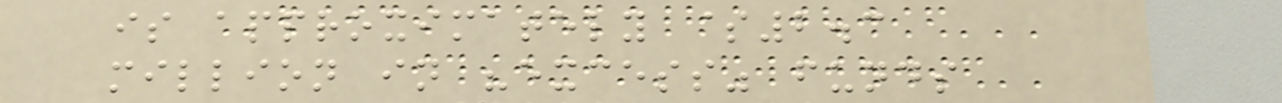is approximately $2.3
million in "excess" funds
